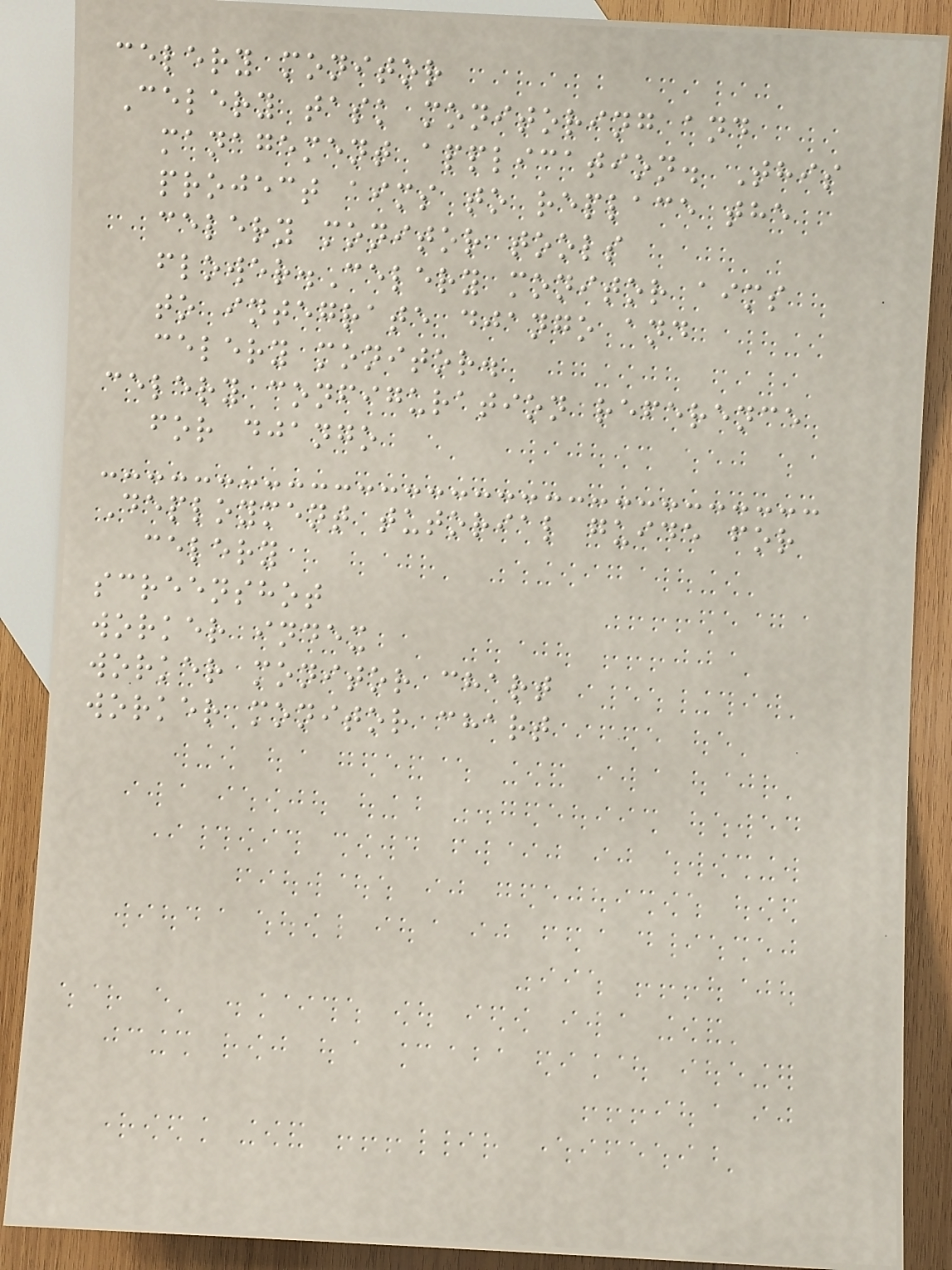celery monitor
Celery task monitoring and
management application. This
project aims to replace the
celery monitor tools
flower.Celery monitor aims
to integrate django and
celery monitor.
celery configuration reference
for django
Deployment tutorial guide for
celery
screenshot
worker index
worker monitor chart
worker monitor chart
